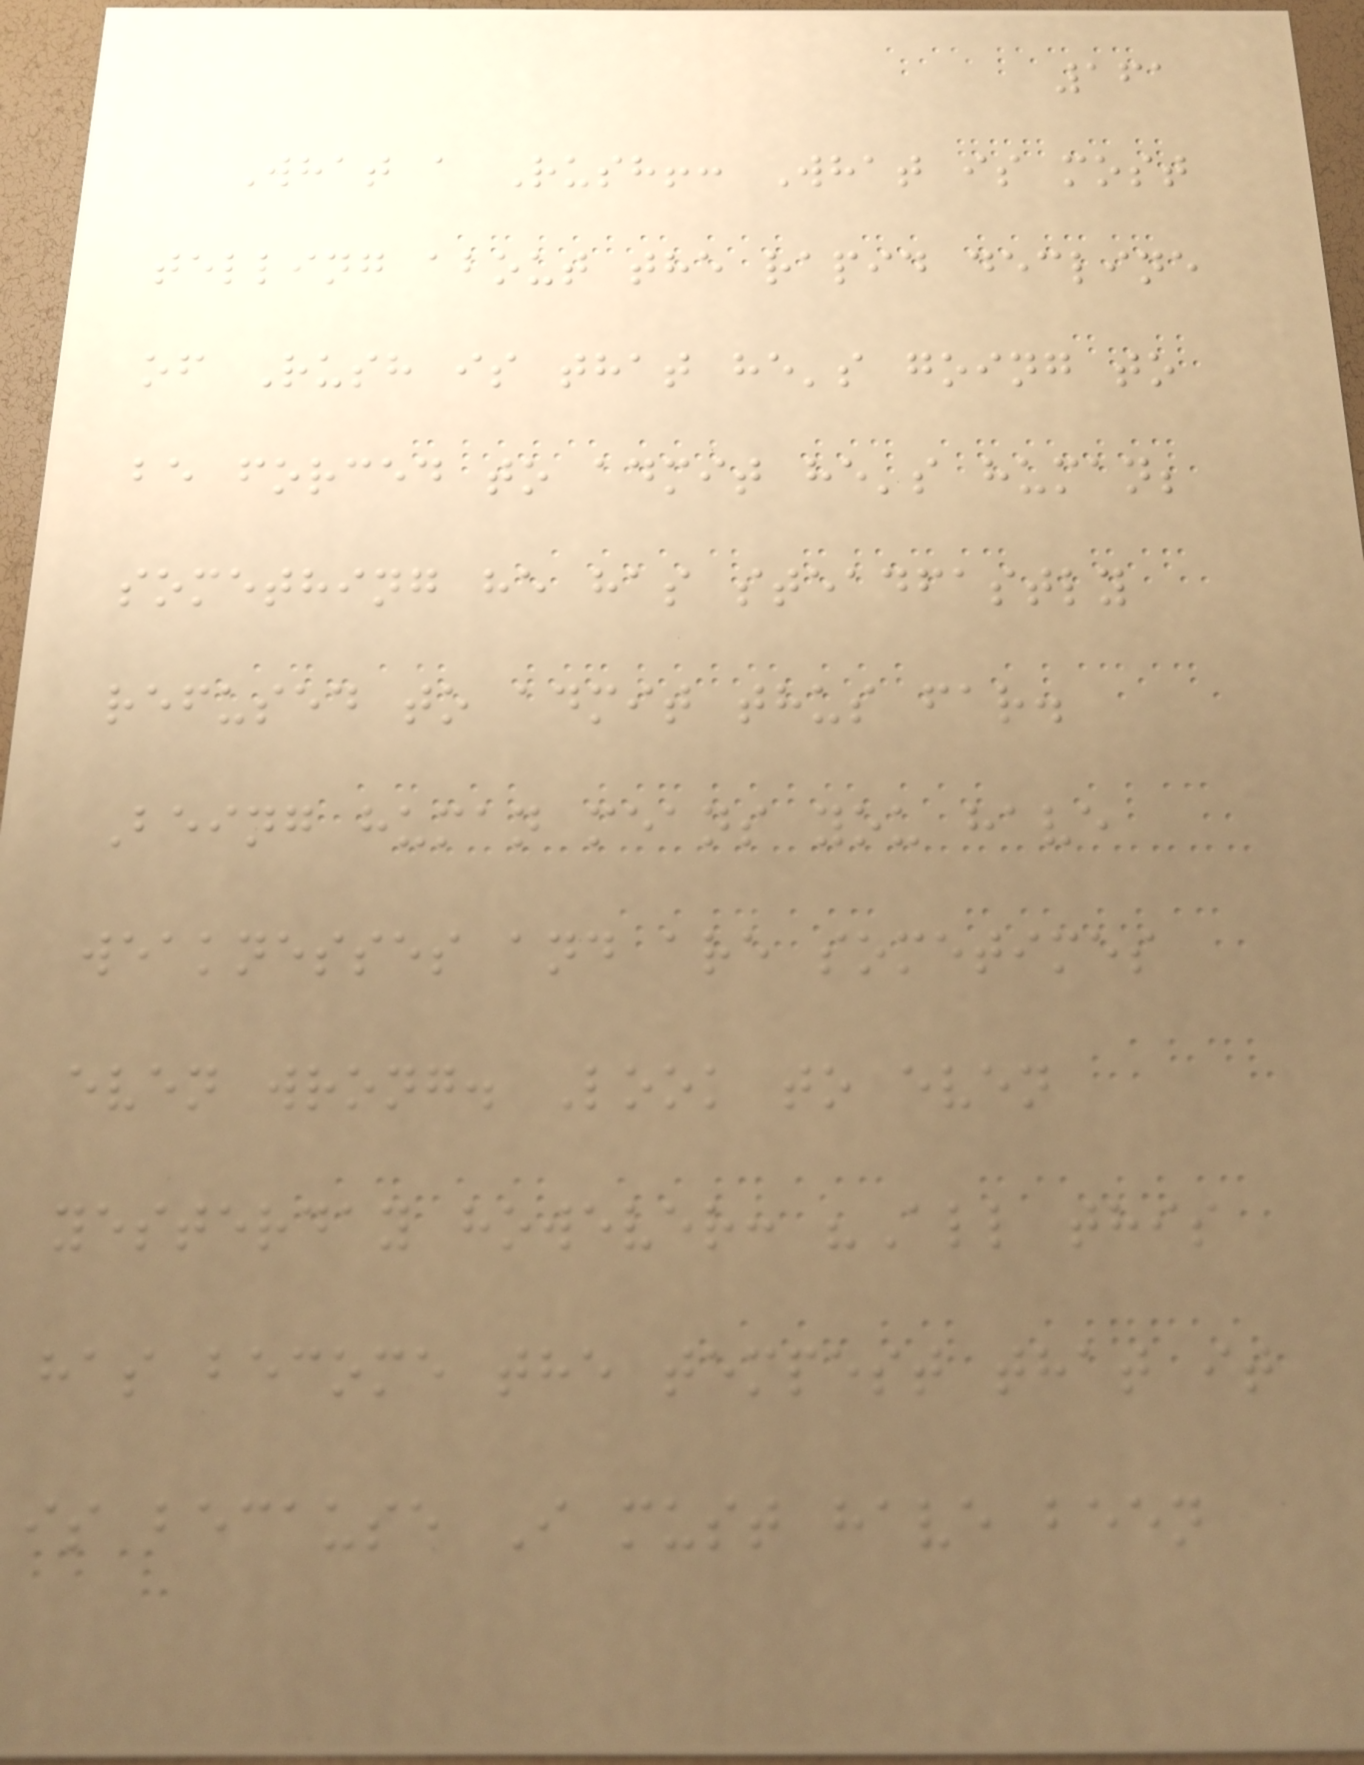161
What a Rush!: What is most
telling about the rapid decline
of Rush is that he's going to
be forced to admit he's human;
something he has steadfastly
refused to admit thus far.
Being human means you have
weaknesses and are sometimes
even wrong. Look to even
yesterday however: "All this
has become the tempest that it
is because I must have been
